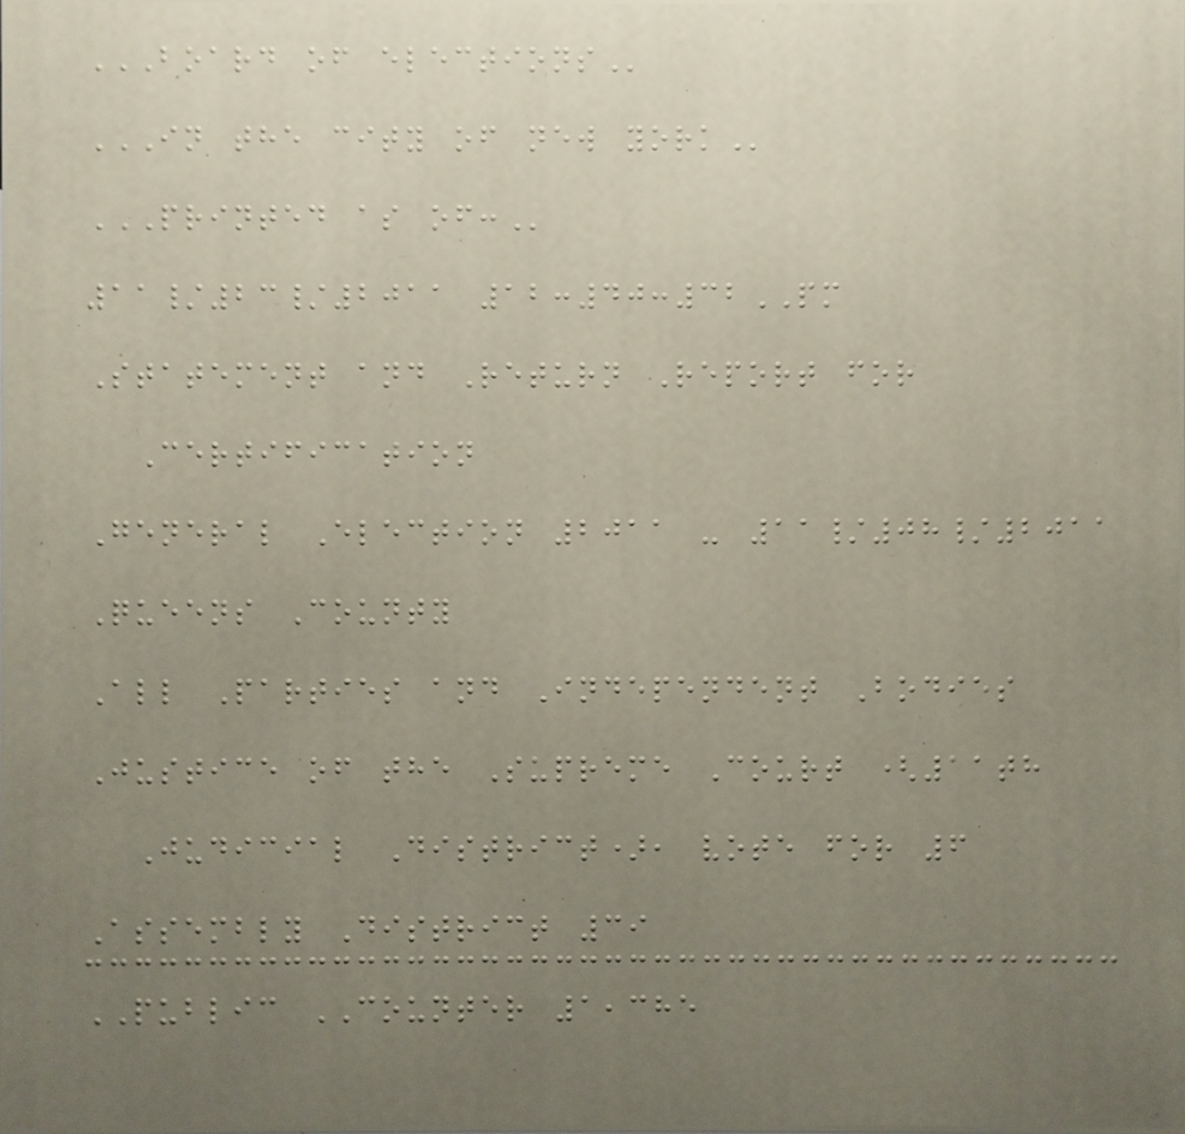BOARD OF ELECTIONS
IN THE CITY OF NEW YORK
PRINTED AS OF:
11/23/2011 12:40:32PM
Statement and Return Report for
Certification
General Election 2011 - 11/08/2011
Queens County
All Parties and Independent Bodies
Justice of the Supreme Court (11th
Judicial District), vote for 6
Assembly District 39
PUBLIC COUNTER 1,385
